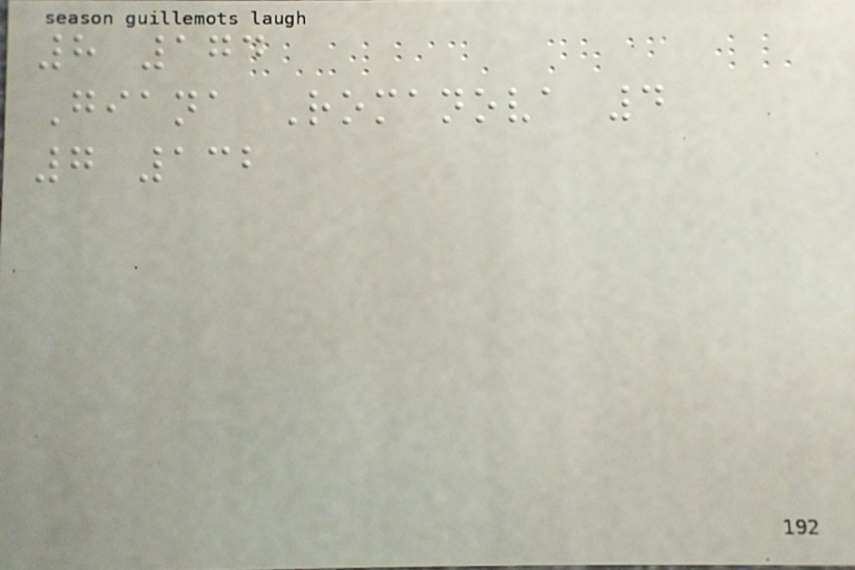8 174
Giana Romanova 4
7 132
